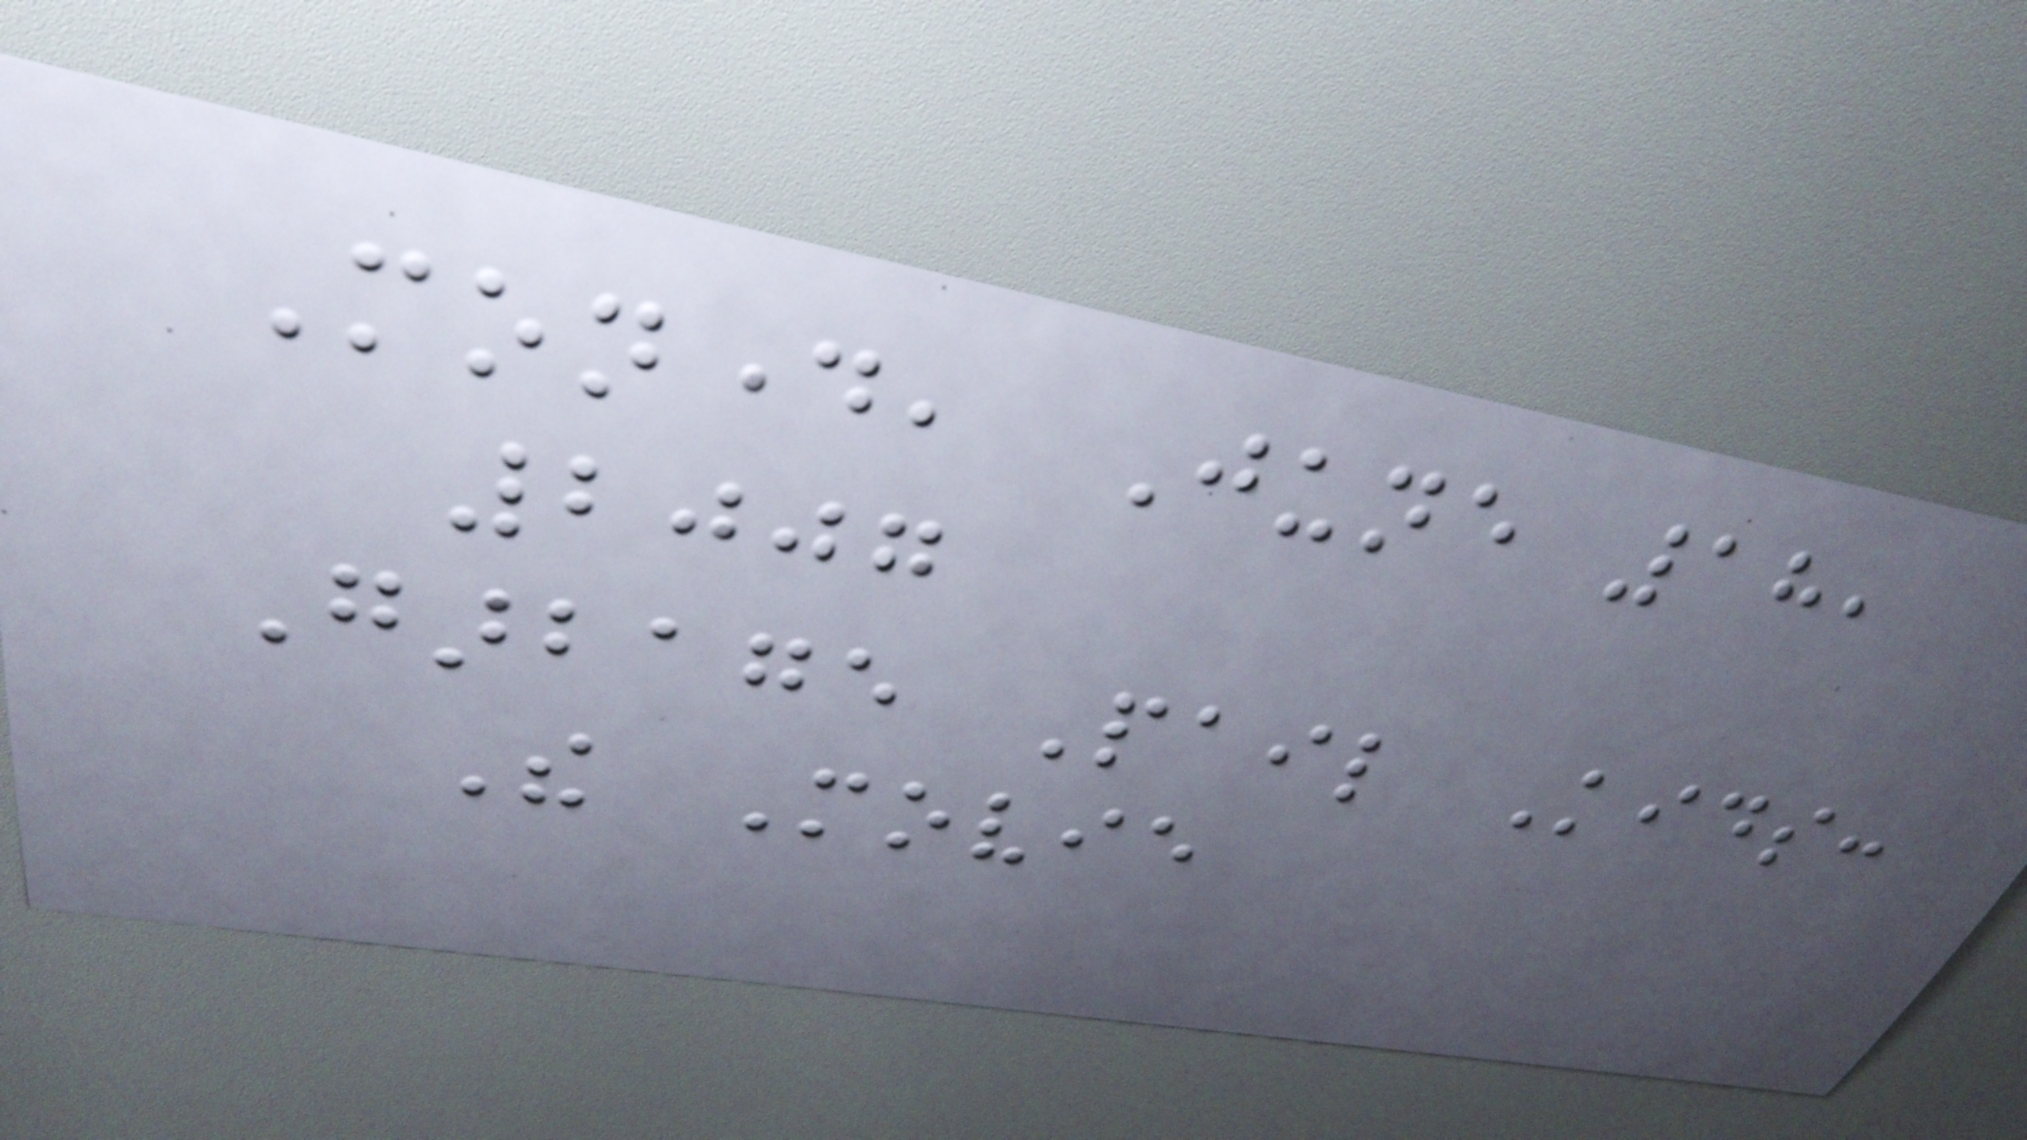Monday, June 18,
2007
Garbage Pail Kids:
The Movie
